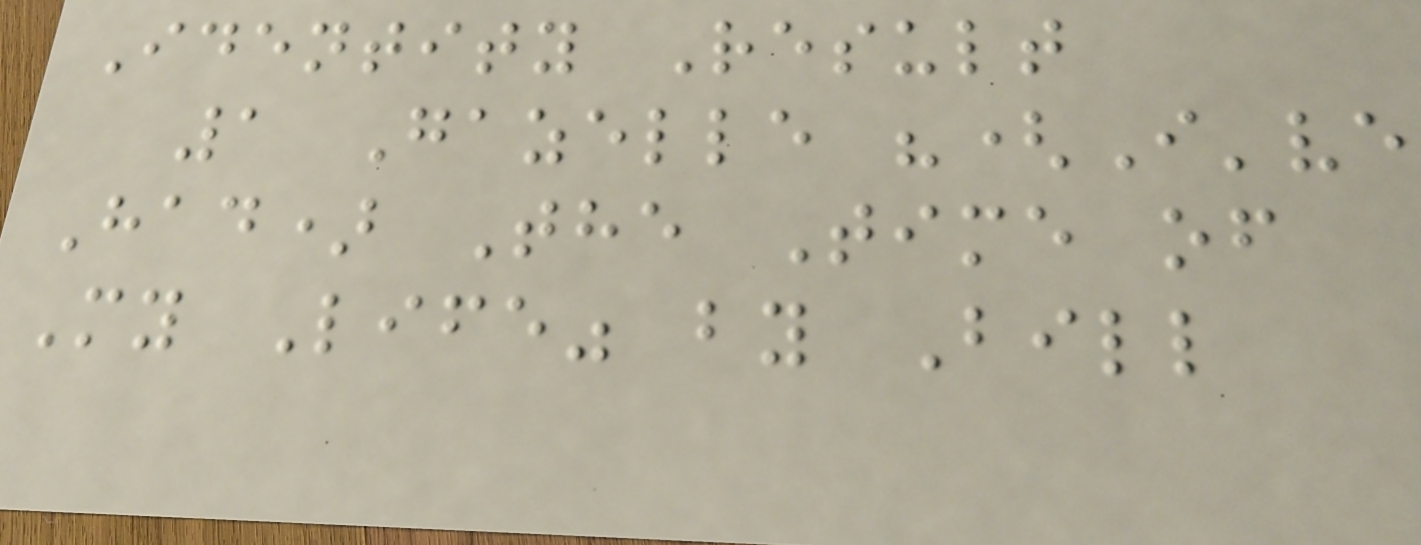Identity Result
1 Gazelle "(I've
Had) The Time of
My Life" by Bill
